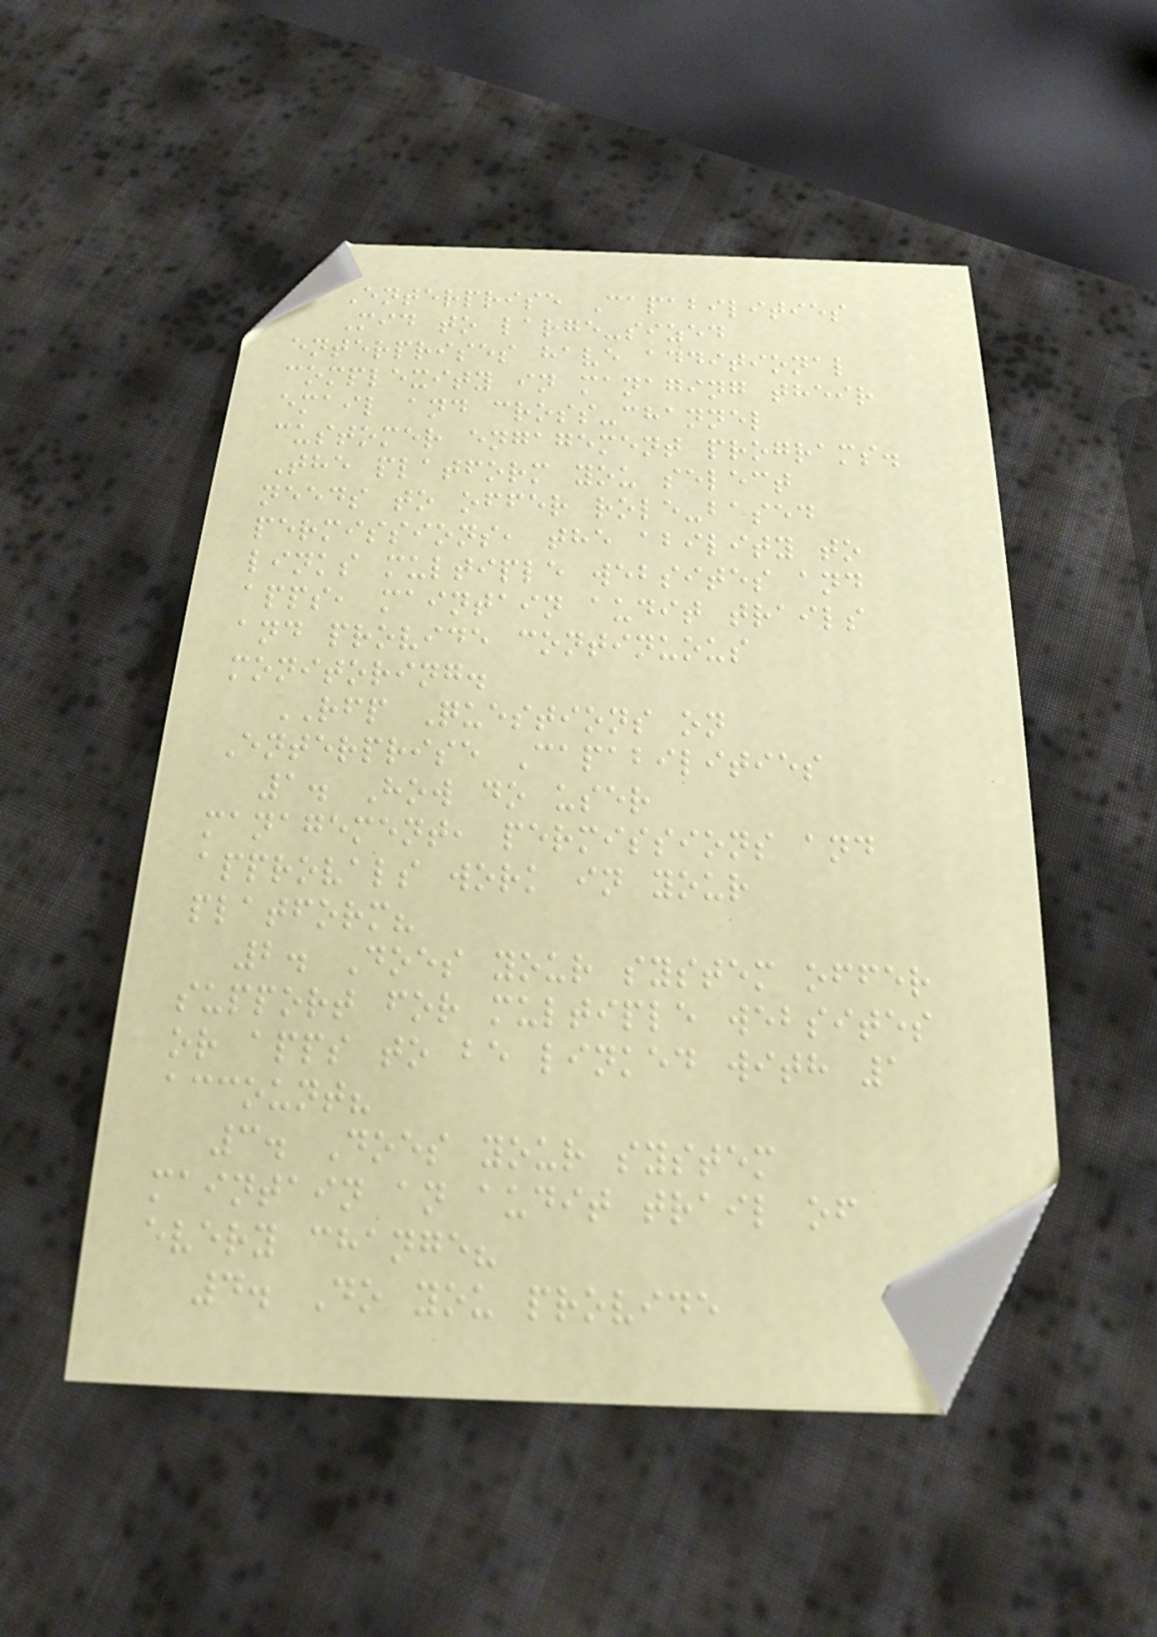Enterprise Capabilities
Mid to large-sized
enterprises have additional
complexity in managing their
email and cross-channel
customer engagement programs.
The platform you select
needs to offer role-based
permissions, the ability to
links multiple websites and
apps, maintain audit trails
and provide continuous
monitoring.
RFP Questions on
Enterprise Capabilities
1. How do user
management, permissions and
approvals work in your
platform?
2. Does your system offer
support for multiple websites
or apps to be linked with 1
account?
3. Does your system
maintain an audit trail of
every change?
4. Do you provide
